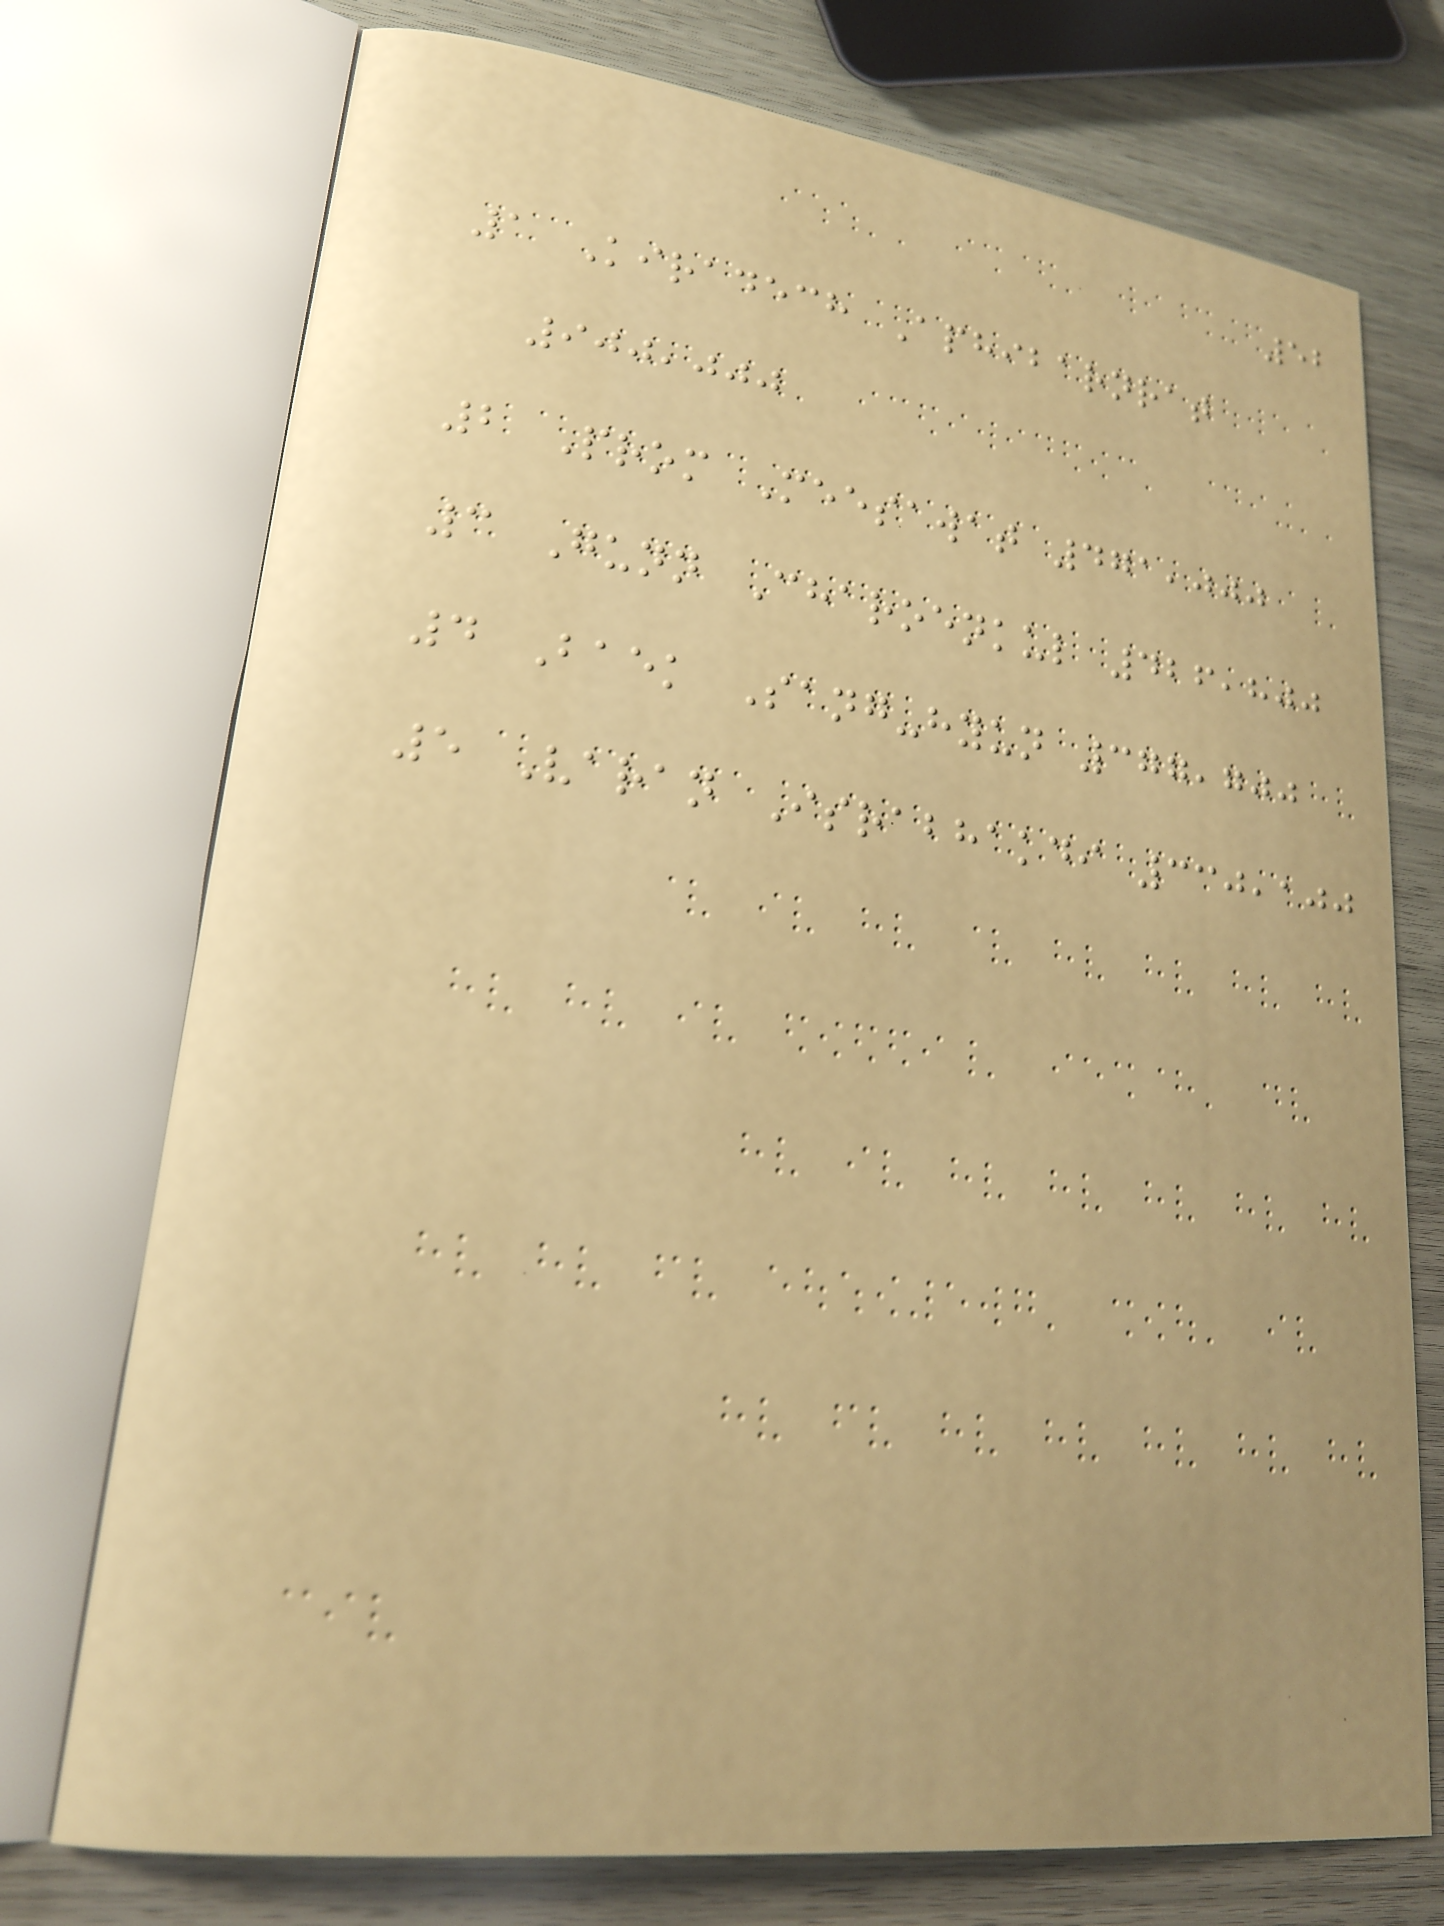52
1 Kiradech Aphibarnrat
900,000
2 Prom Meesawat 471,000
3 Gunn Charoenkul 426,800
4 Baek Sang-hyun 377,700
5 Varan Israbhakdi 330,100
